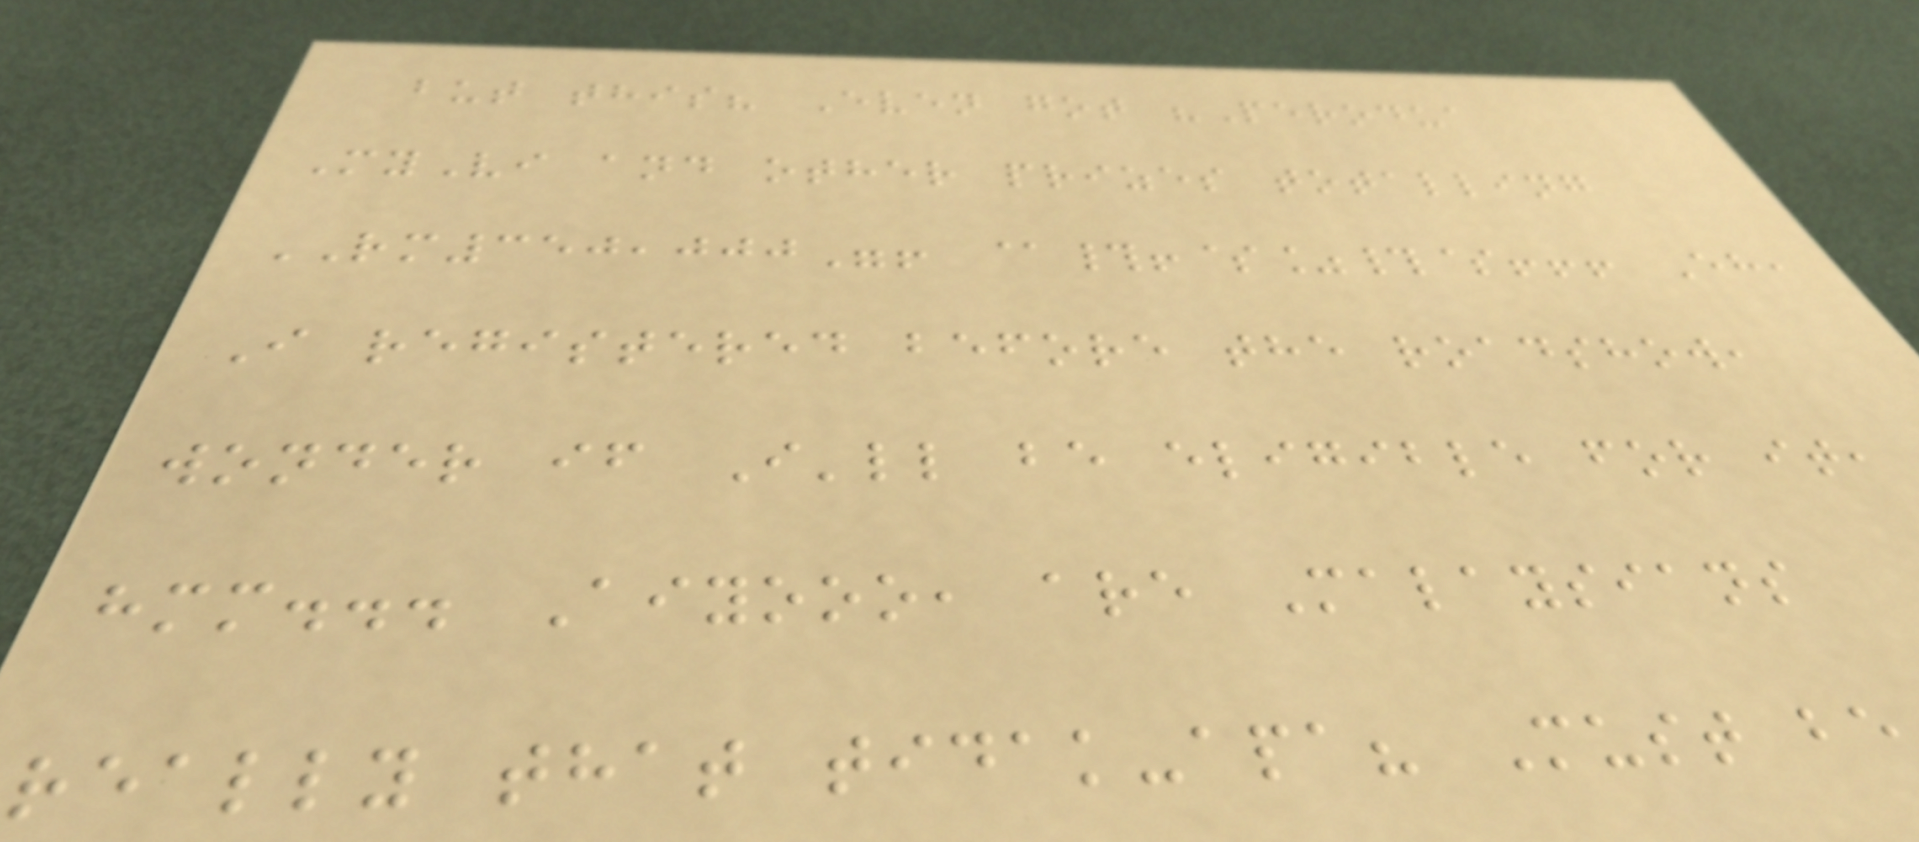but this? Even got "Perodua
MyVi and other prizes totalling
RM350,000"! @#!$%#$!!! Eh,
I registered before the roadshow,
wonder if I'll be eligible for it,
hmm... Aiyooo, are Malaysians
really that tidak-apa? Must be
